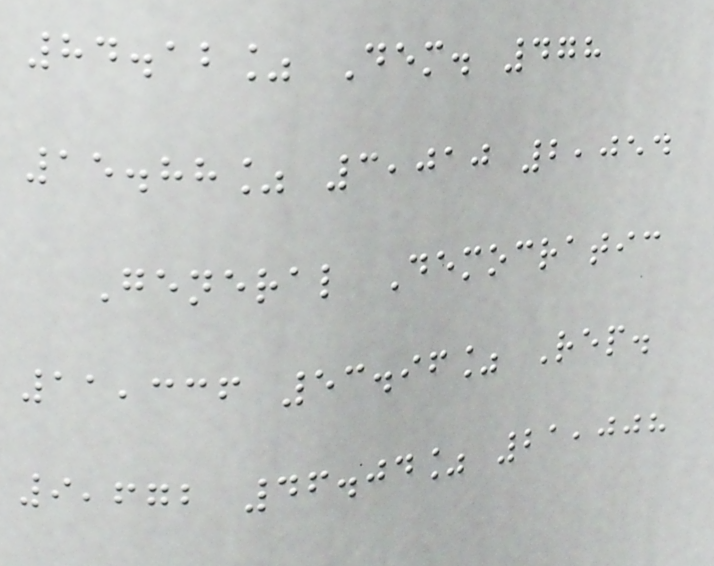84.12% Dem. 478
15.88% 3,010 2,054
General Democratic
11,336 53.96% Rep.
9,672 46.04% 21,008
